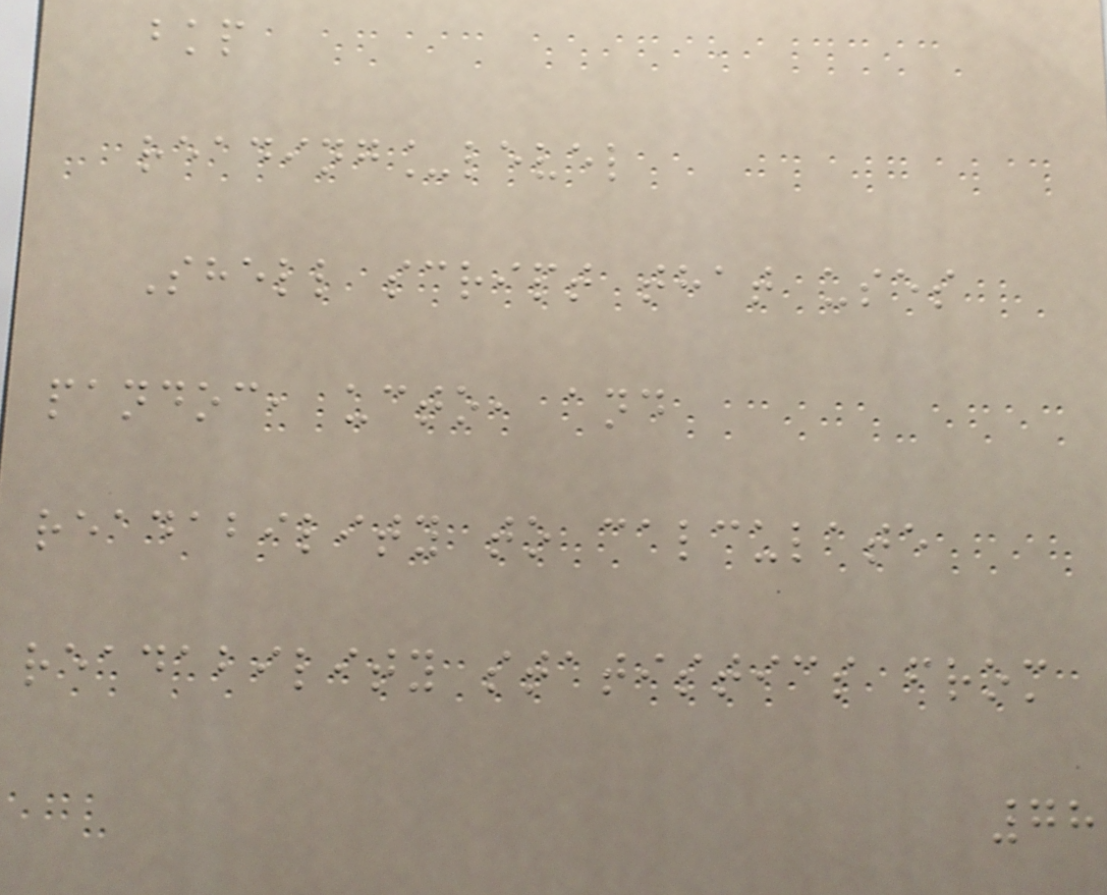bkp
reading_level
Shell script that uses
pandoc, ucto, and
readability to calculate
readability statistics from
78
